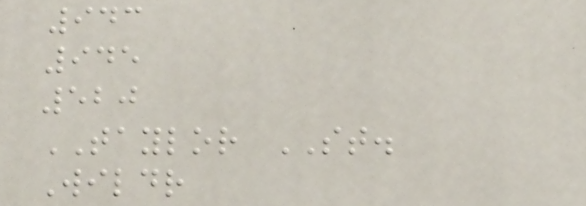943
945
520
TAYLOR ST.
Wildr
